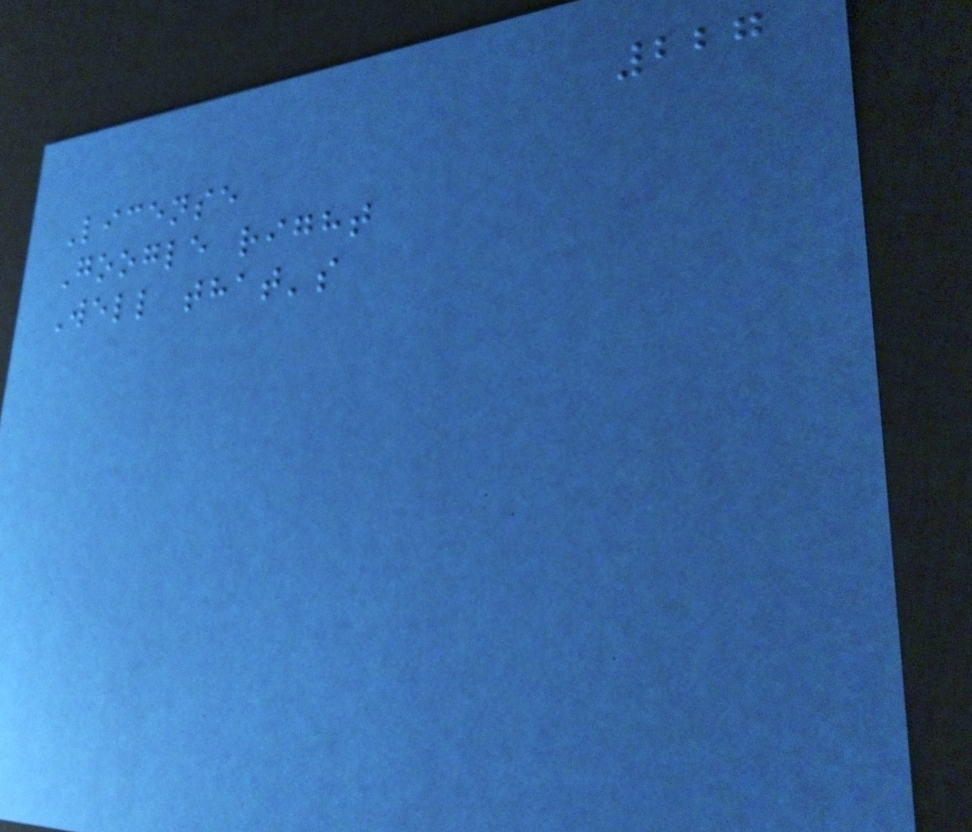227
License
Google right
Well that's
